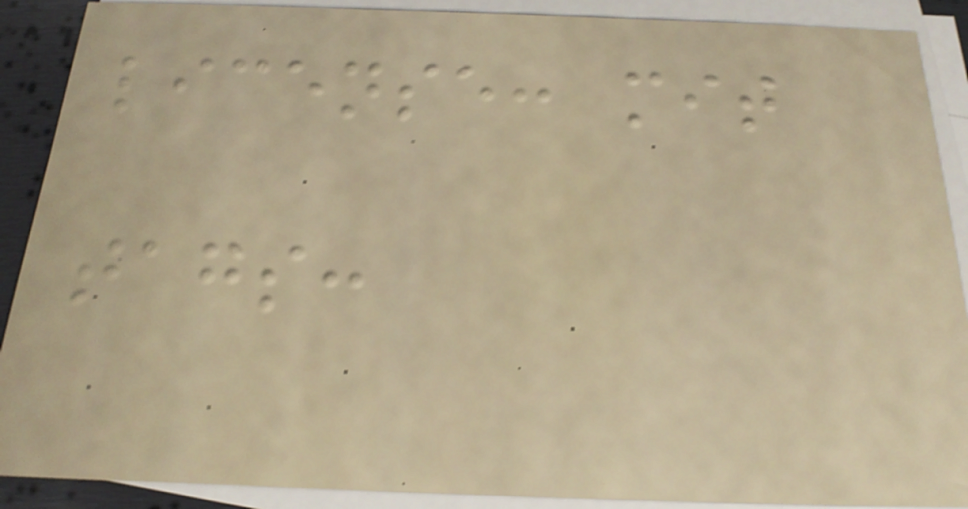license: mit
tags:
